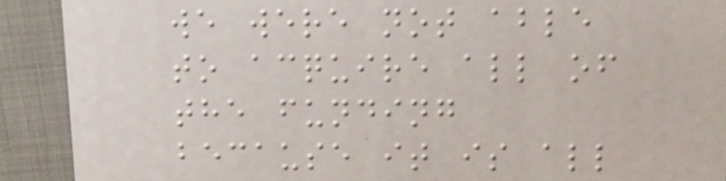we were not able
to acquire all of
the funding
because it is all
